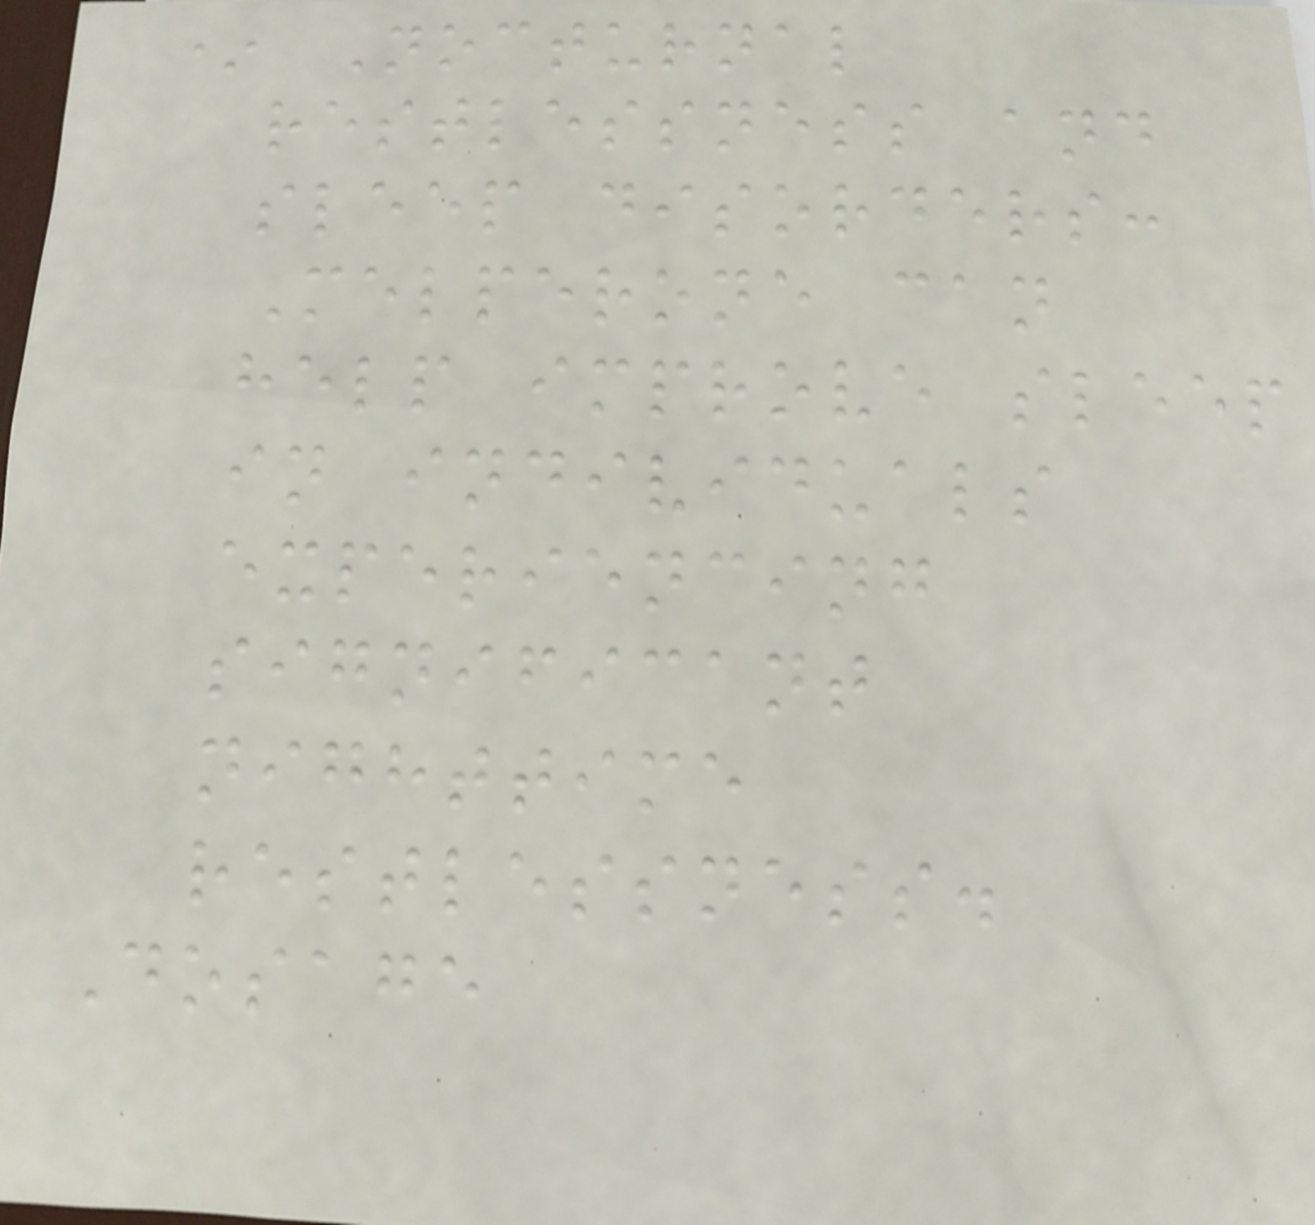* Nocturnal
restlessness and
sleep disorders:
Melperone can
help improve sleep
in individuals
experiencing
significant
nighttime
restlessness.
Dosage
